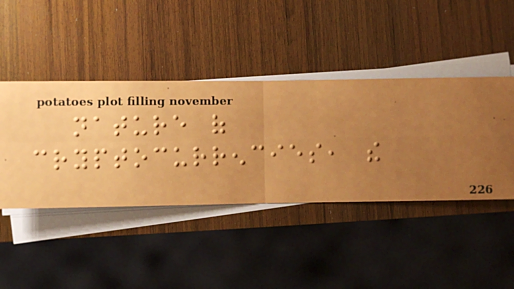nature of
cryptocurrencies, the
